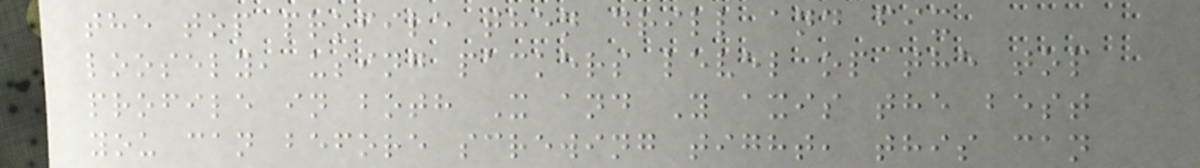the top profile then drill and fix
loosely, using packers level op the top
profile in both X and Y axis the best
you can before screwing tight, this can
